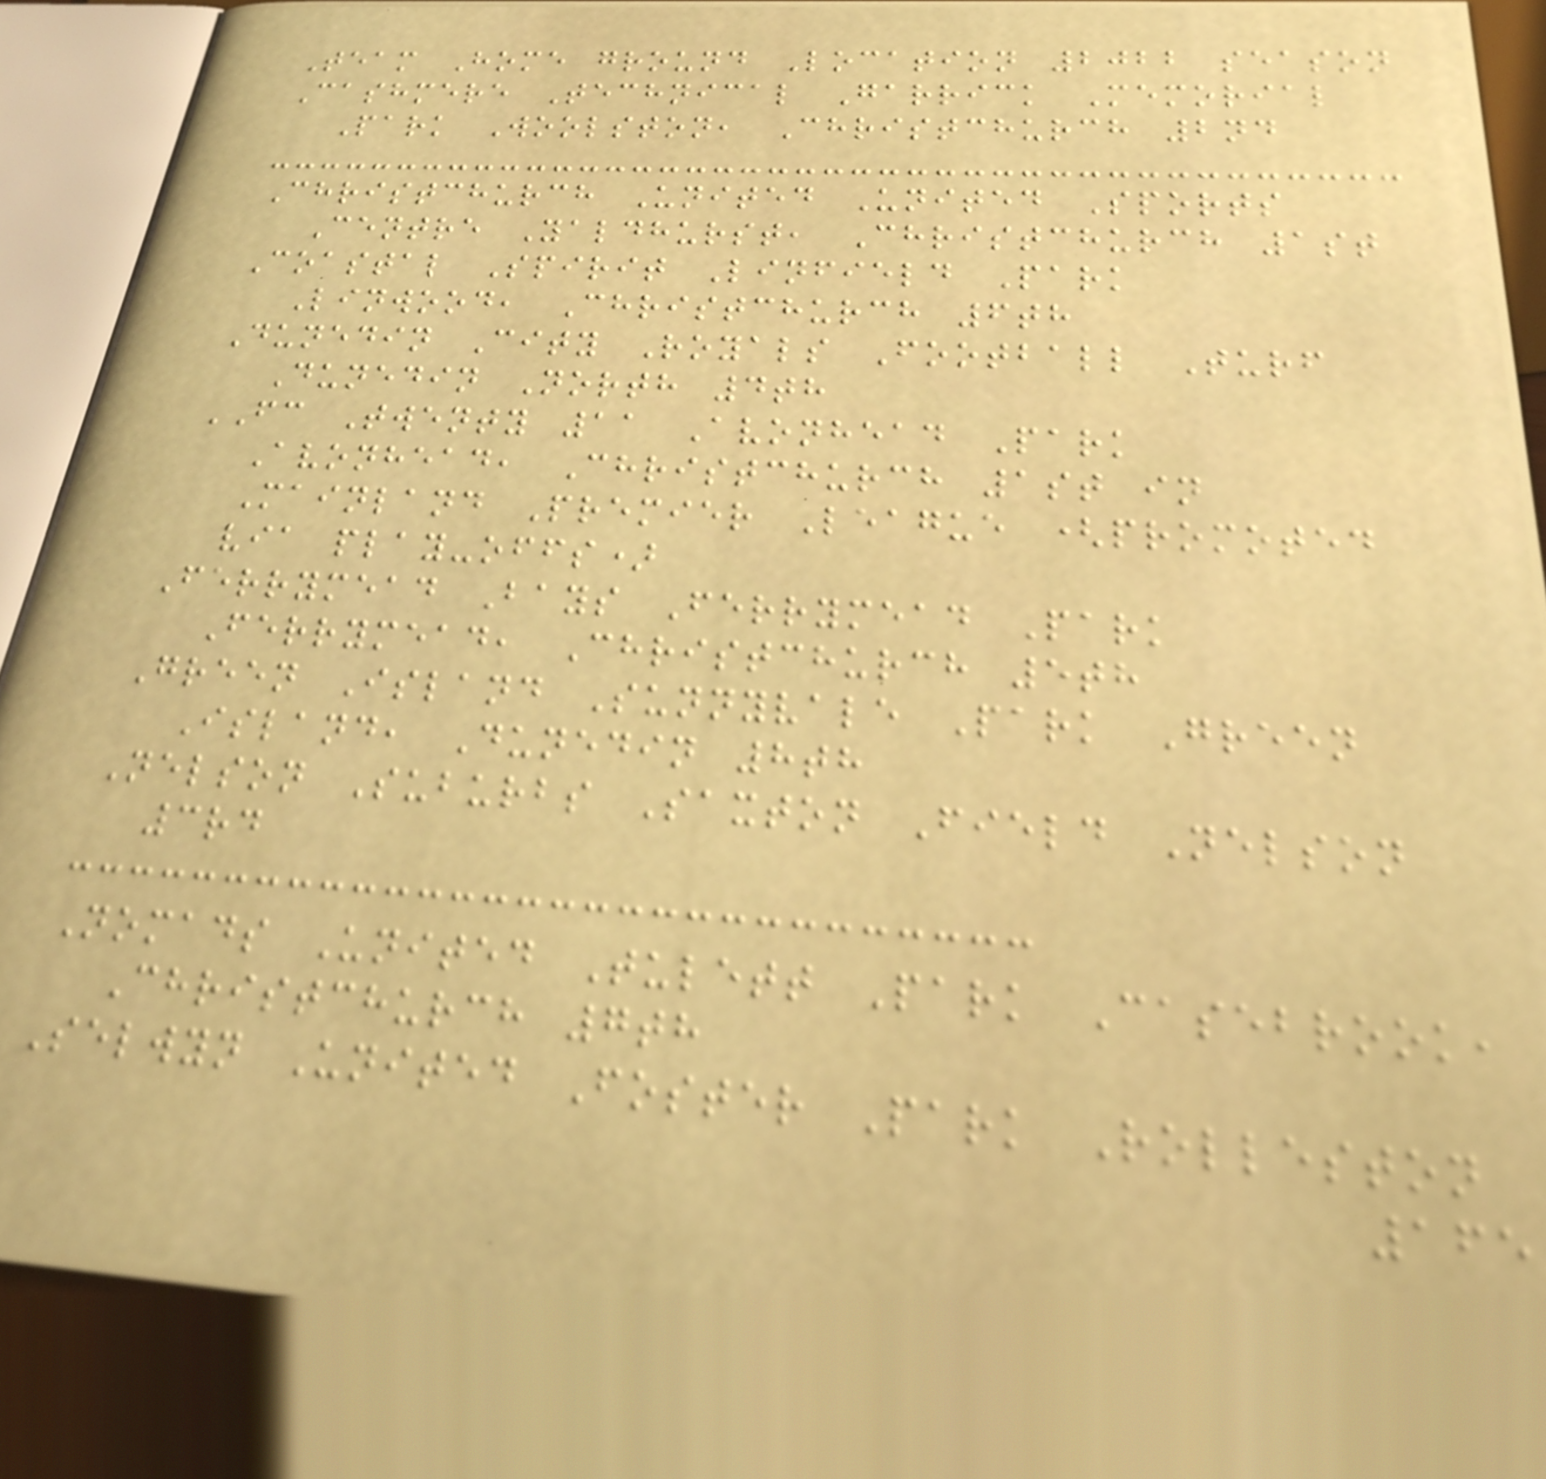Team Home ground Location 2022 season
Cashmere Technical Garrick Memorial
Park Woolston, Christchurch 2nd
Christchurch United United Sports
Centre Yaldhurst, Christchurch 1st
Coastal Spirit Linfield Park
Linwood, Christchurch 6th
Dunedin City Royals Football Turf
Dunedin North 4th
FC Twenty 11 Avonhead Park
Avonhead, Christchurch 1st in
Mainland Premier League (promoted
via play-offs)
Ferrymead Bays Ferrymead Park
Ferrymead, Christchurch 5th
Green Island Sunnyvale Park Green
Island, Dunedin 8th
Nelson Suburbs Saxton Field Nelson
3rd
Nomads United Tulett Park Casebrook,
Christchurch 7th
Selwyn United Foster Park Rolleston
165
